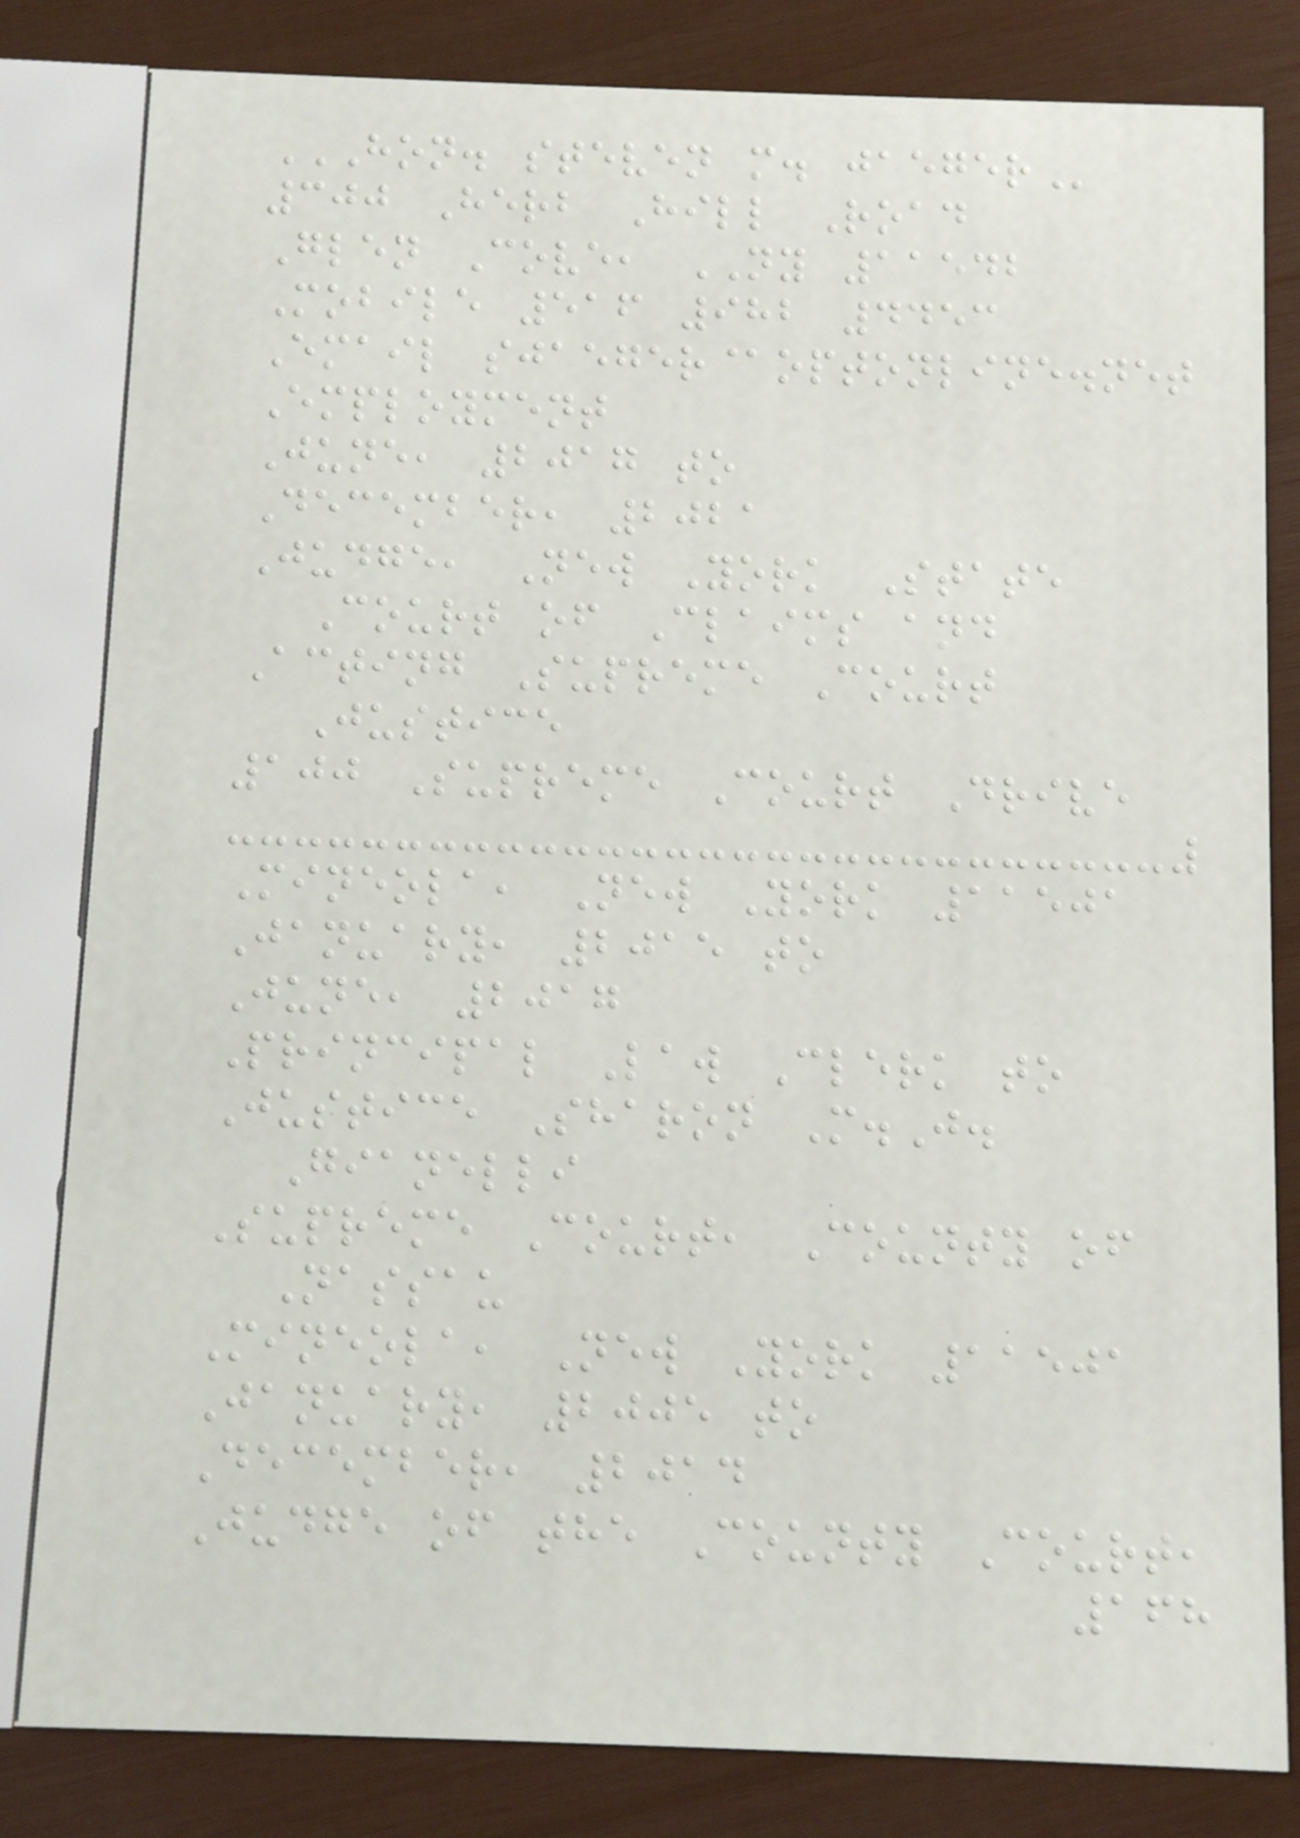HON. STEVEN M. JAEGER
300 Herb Hill Road
Glen Cove, NY 11542
Mobile 516 982 4453
Email sjaeger@optonline.net
Employment
June, 2017 to
December, 2021
Judge, New York State
Court of Claims and
Acting Supreme Court
Justice
100 Supreme Court Drive
Mineola, New York 11501
January, 2015 to
June, 2017
Principal Law Clerk to
Justice Sharon M.J.
Gianelli
Supreme Court, County of
Nassau
Mineola, New York 11501
January, 2005 to
December, 2014
Judge of the County Court,
168
